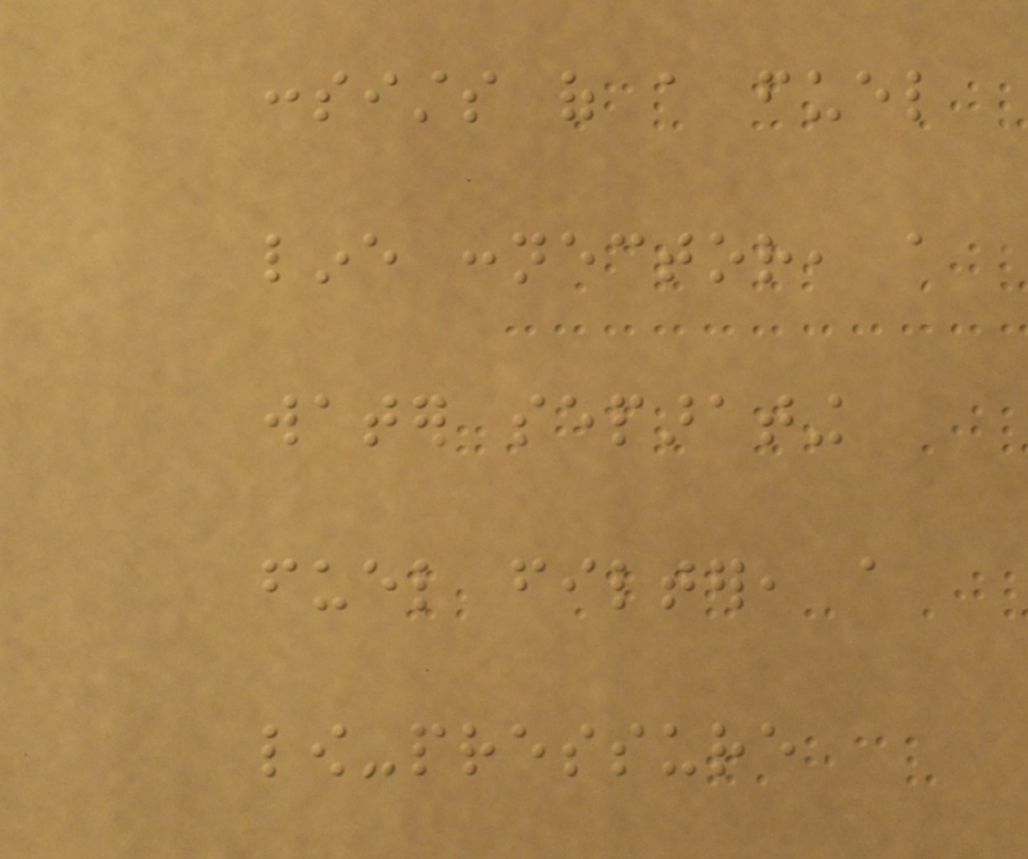consists of a fuel
line connector, a
water separating
fuel filter, a
low-pressure
